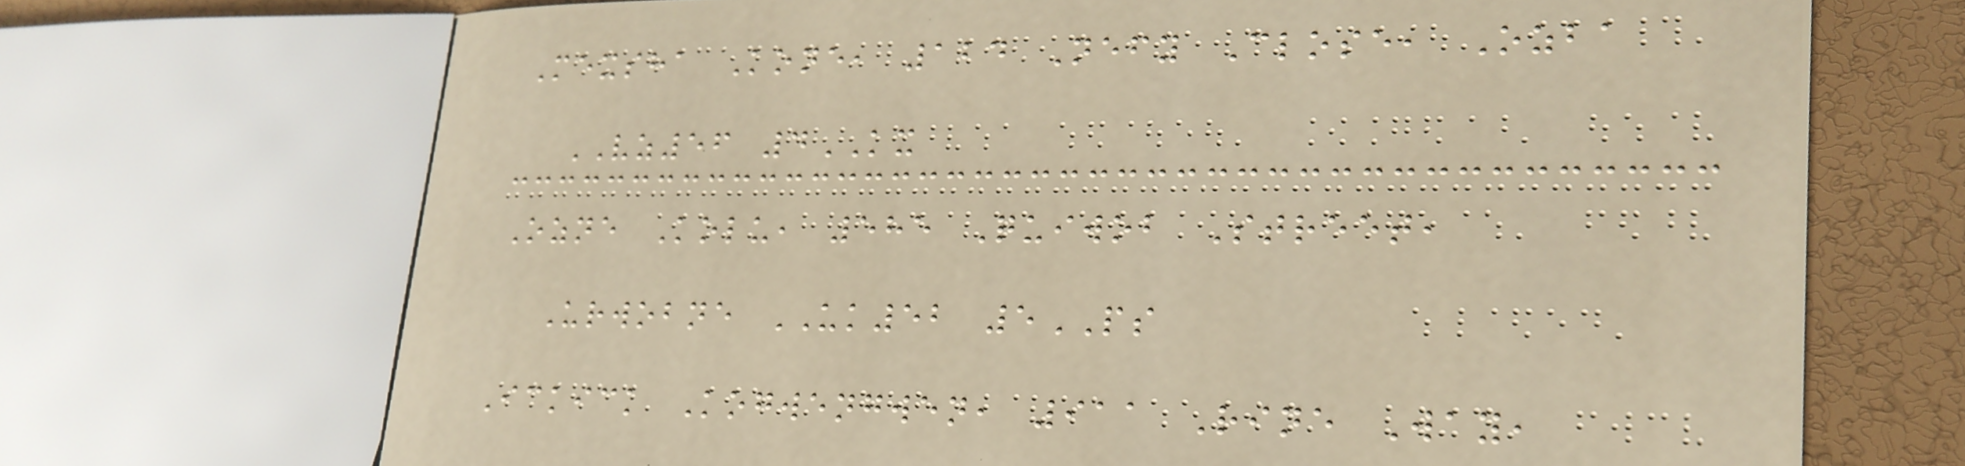Mexsha Kone, 124 Nefy Close, Ozba
VZ56 4KX
Ozne Kolu, 585 Quiwob Street,
Urwobne UK52 5PS
Ickick Kogwengwen, 911 Rine Way,
